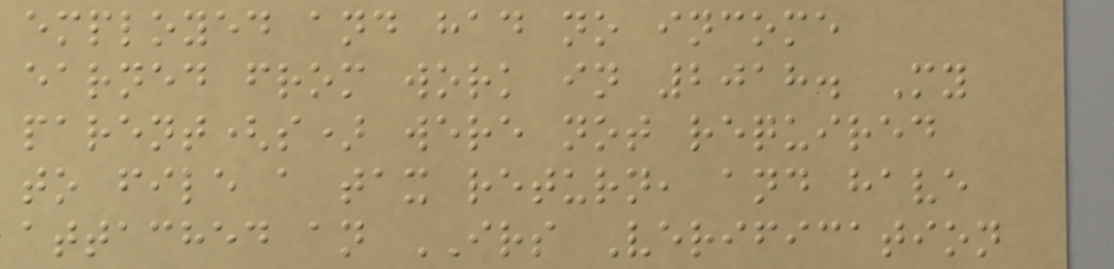employed and had no income
earned from work in 2018. My
parent(s) were not required
to file a tax return, and have
attached an IRS Verification
